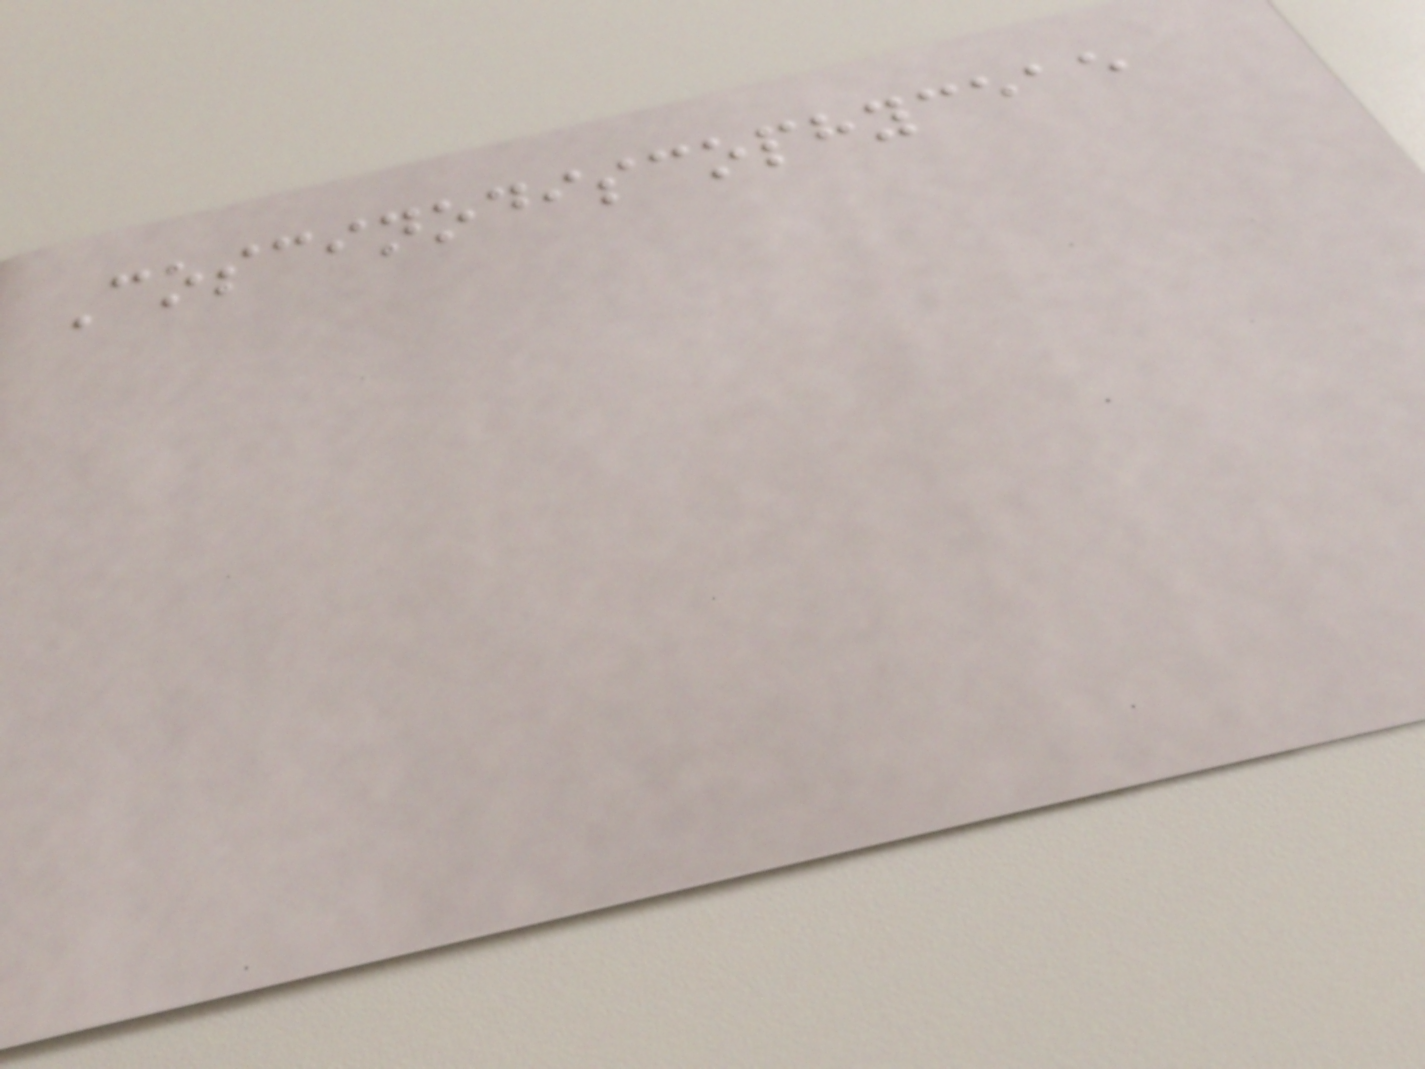Coscinodiscophyceae
